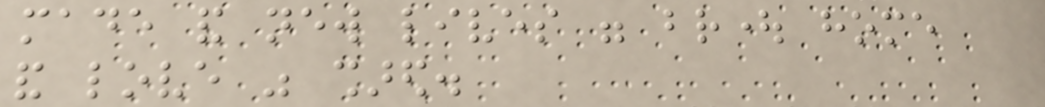made and new lives were brought home
and love was shared.
